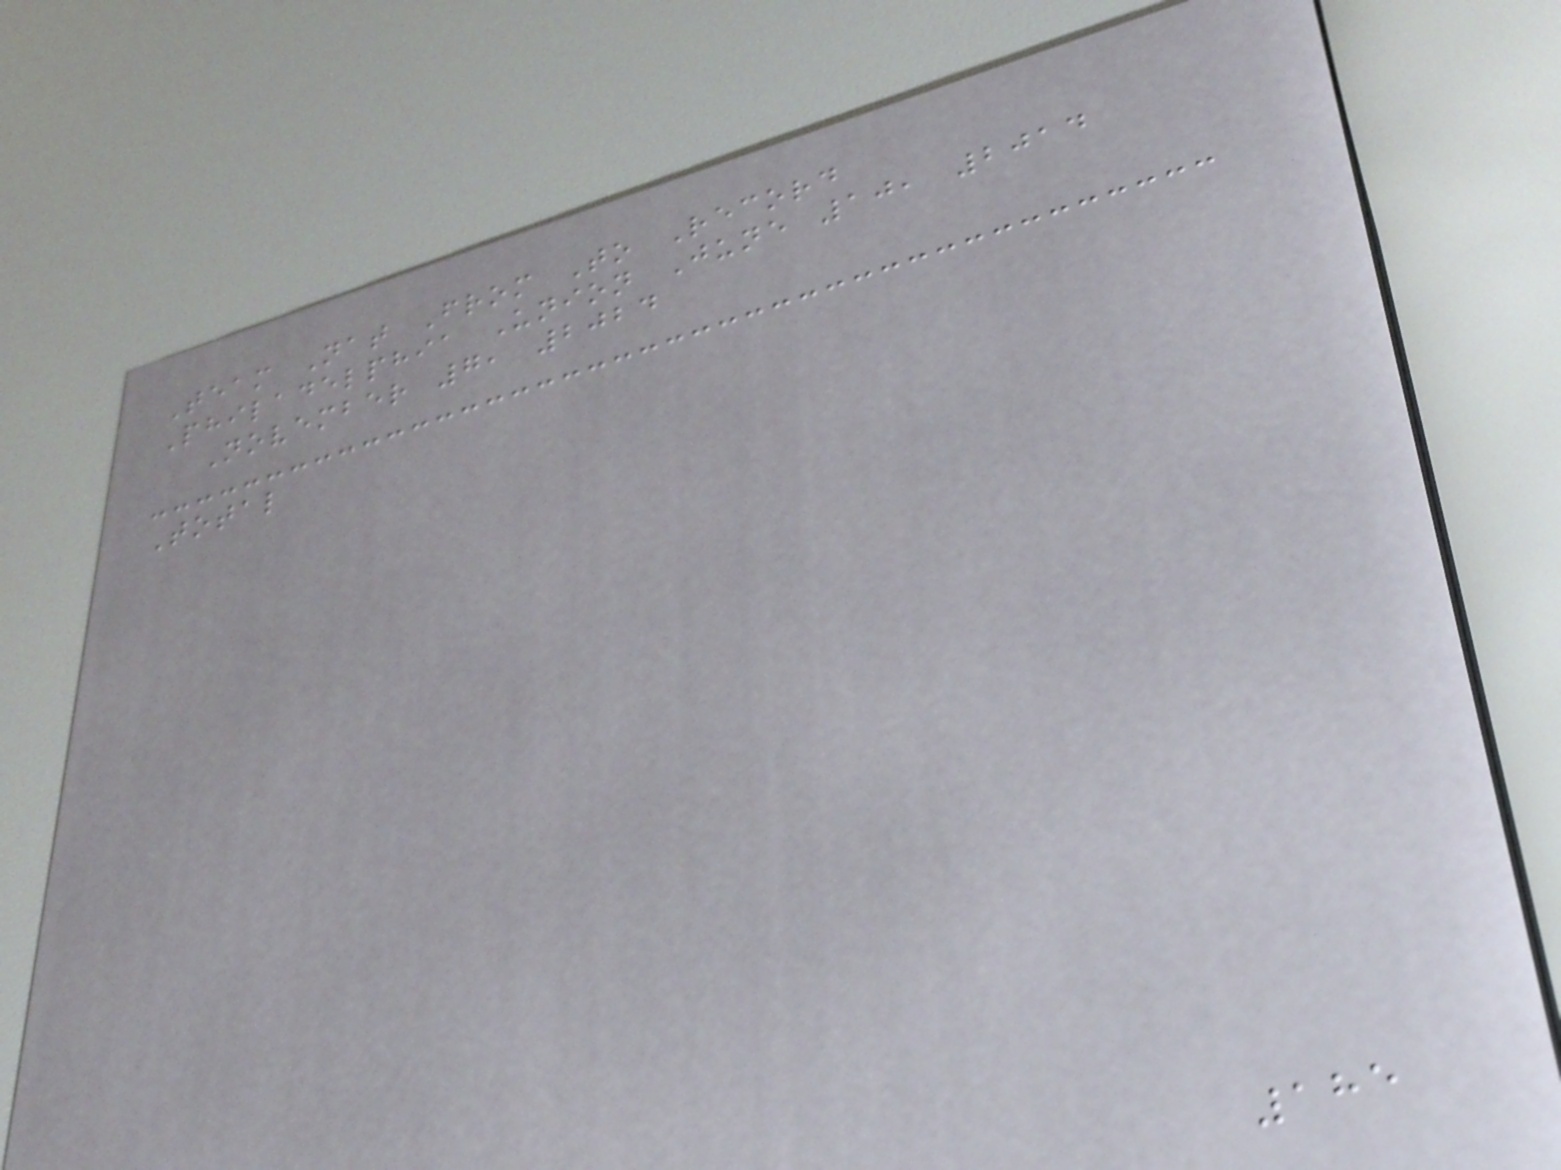Team Nat From To Record
Philadelphia Union June 10, 2014
November 7, 2024
Total
185
